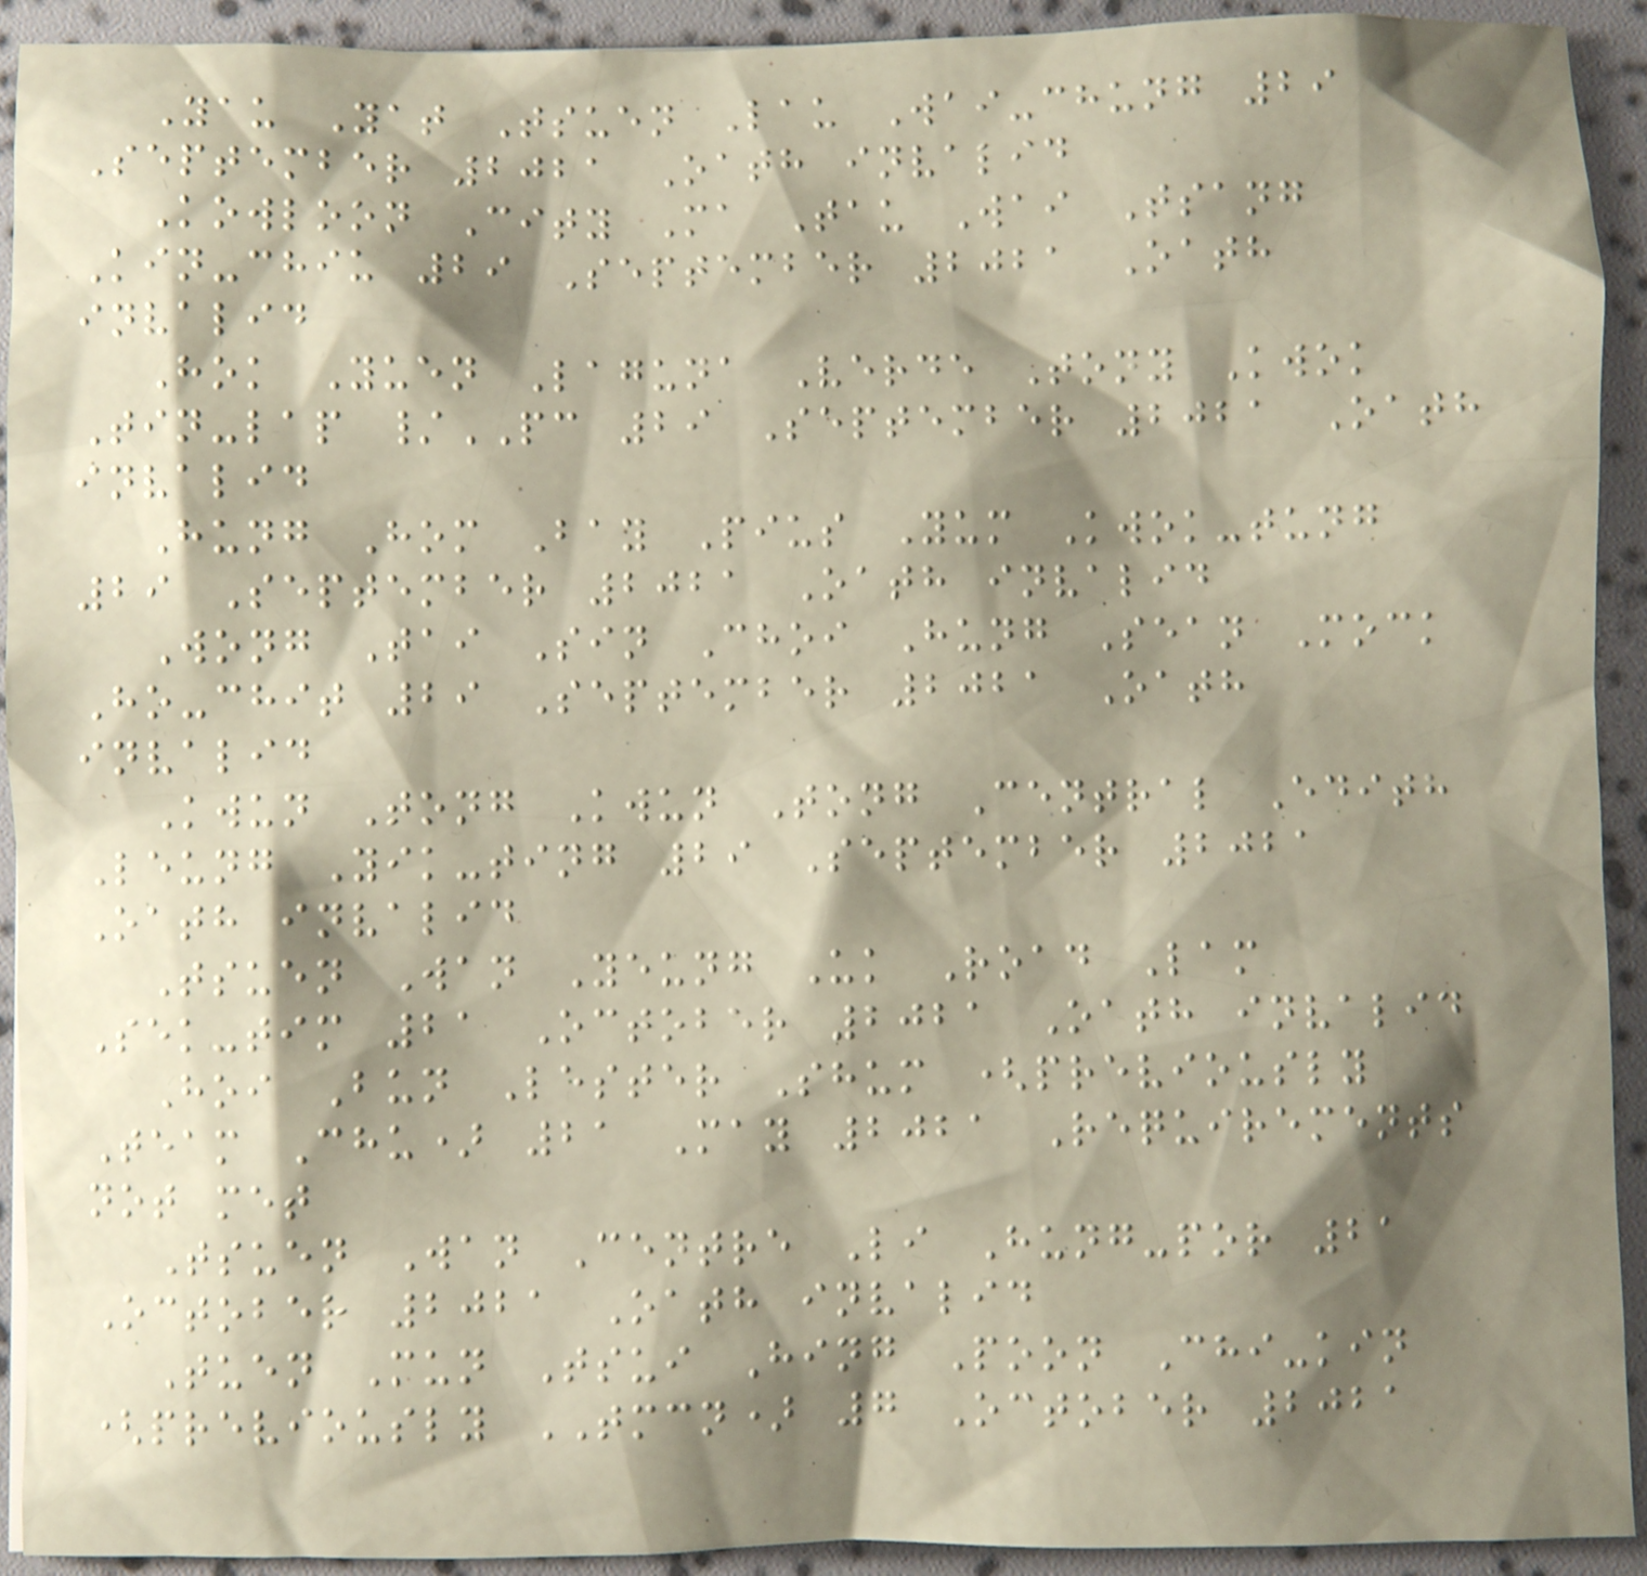Yau Yat Tsuen Lau Wai-chung 29
September 2021 Oath invalid
Kowloon City Ma Tau Wai Tsang
Kin-chiu 29 September 2021 Oath
invalid
Hok Yuen Laguna Verde Tony Kwok
Tin-lap /PC 29 September 2021 Oath
invalid
Hung Hom Bay Pius Yum Kwok-tung
29 September 2021 Oath invalid
Wong Tai Sin Choi Hung Sean Mock
Ho-chit 29 September 2021 Oath
invalid
Kwun Tong Kwun Tong Central Edith
Leung Yik-ting 29 September 2021
Oath invalid
Tsuen Wan Yeung Uk Road Lam
Sek-tim 21 October 2021 Oath invalid
Hoi Bun Lester Shum (previously
Team Chu) 21 May 2021 Requirements
not met
Tsuen Wan Centre Li Hung-por 21
October 2021 Oath invalid
Tuen Mun Tsui Hing Poon Chi-kin
(previously TMCN) 7 October 2021
